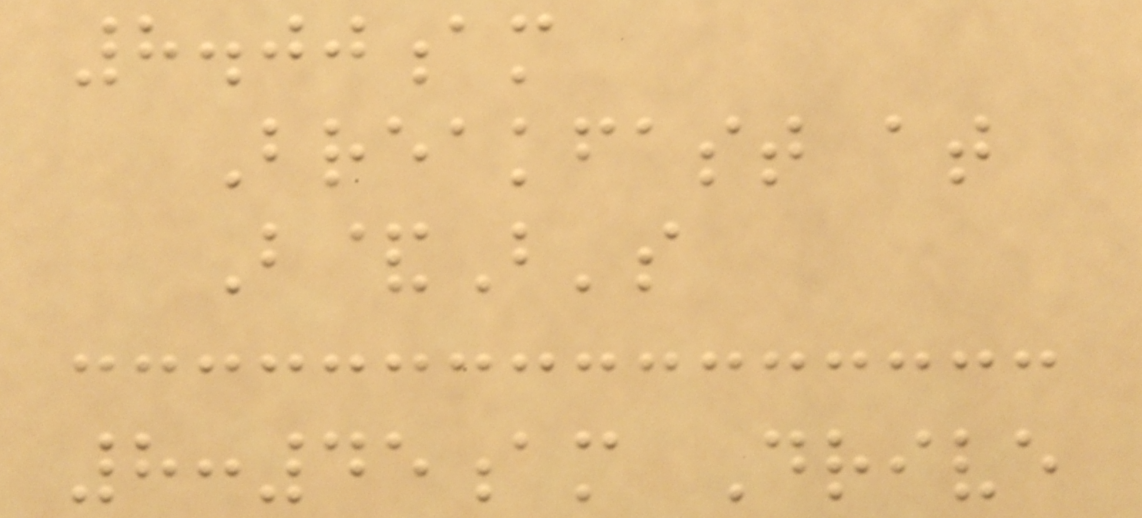8.00am
Breakfast at
B&B's
8:45am Drive
